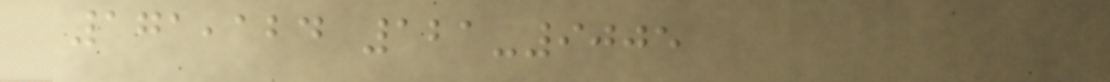171,124 121-9005
